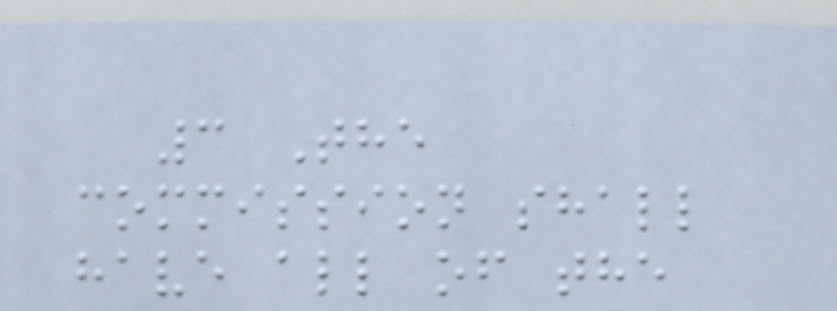3 The
commission shall
have all of the
